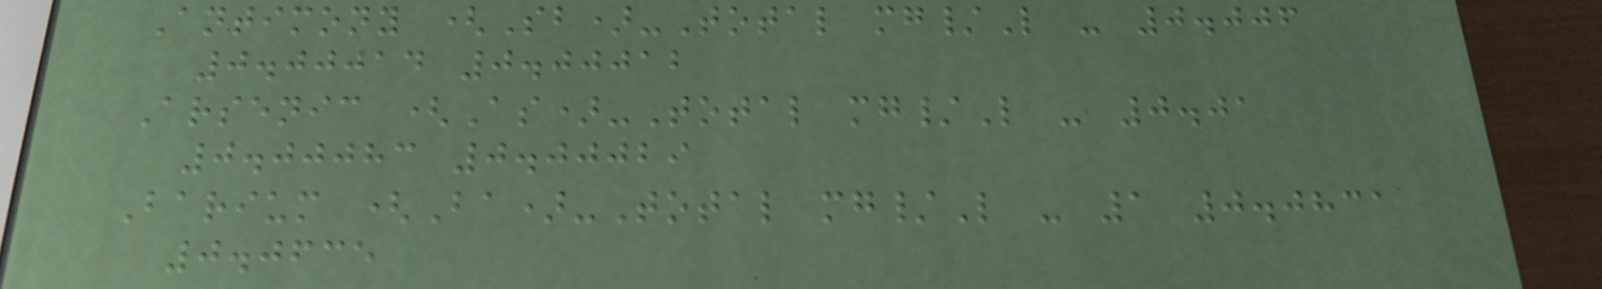Antimony (Sb)-Total mg/L - 0.006
0.00014 0.00012
Arsenic (As)-Total mg/L - 0.01
0.00083 0.00029
Barium (Ba)-Total mg/L - 1 0.0831
0.0635
